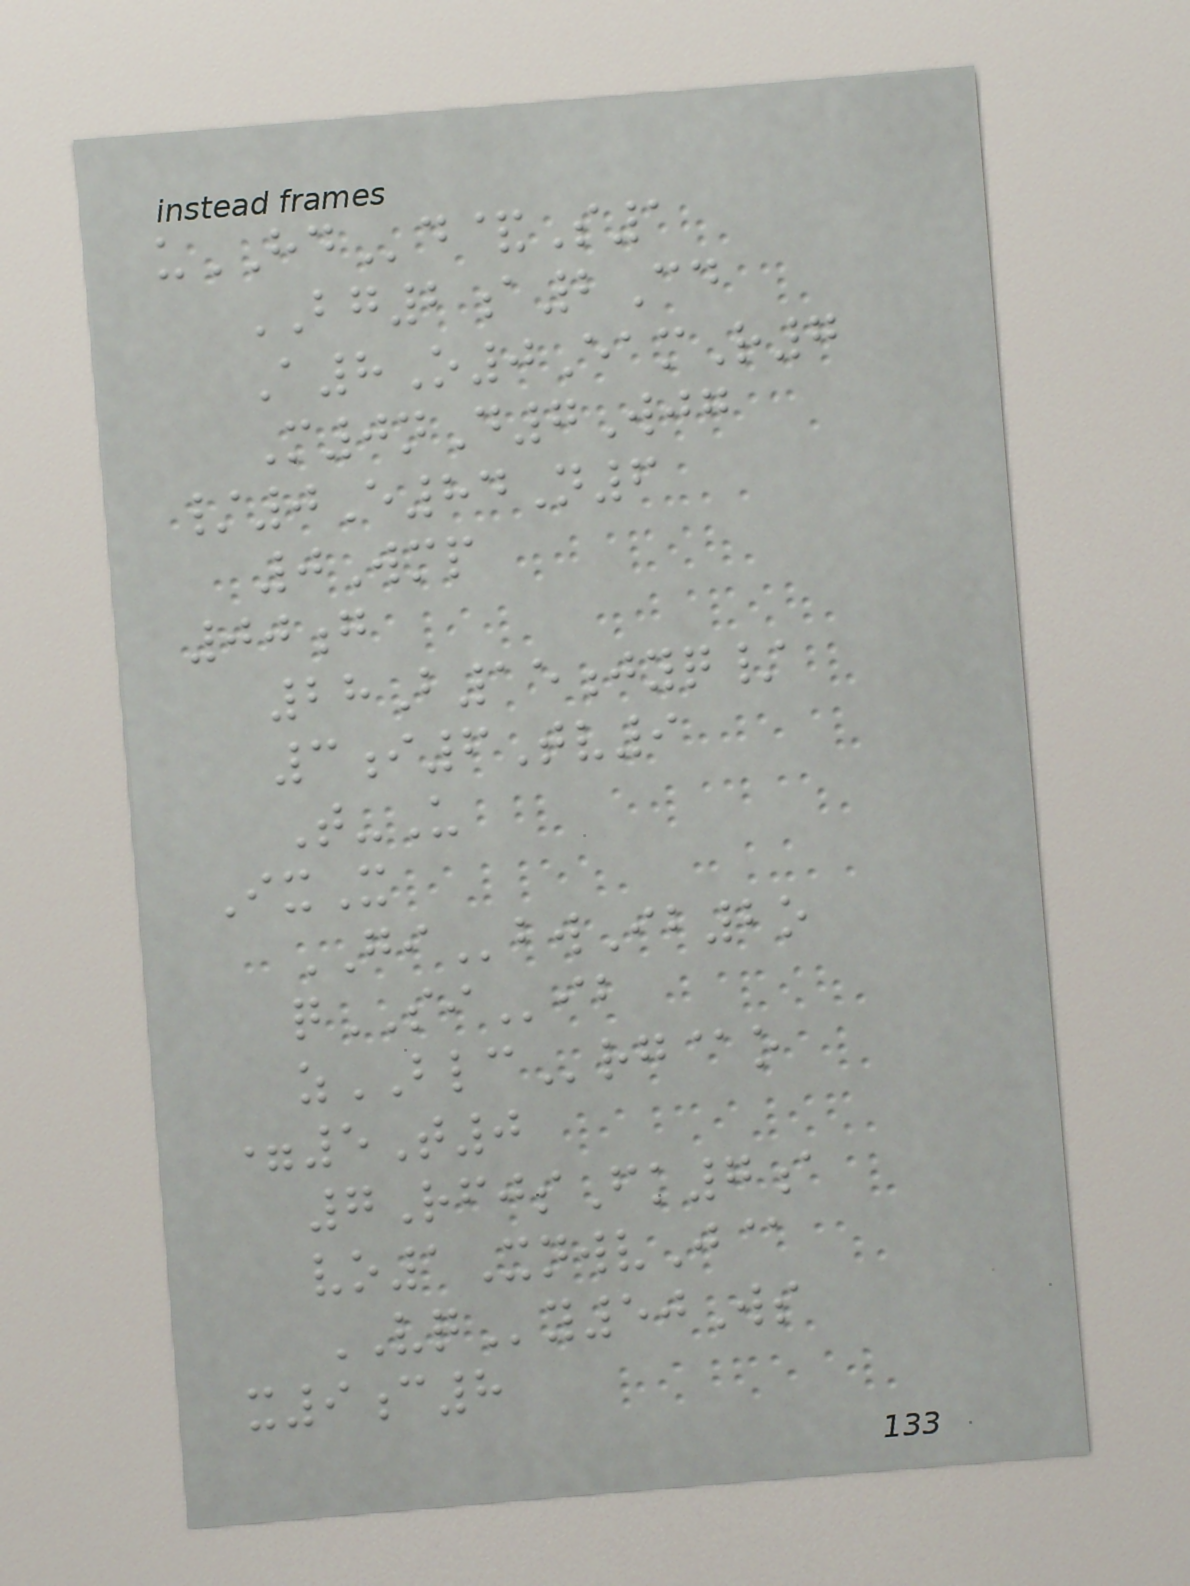uHDd&S1
BG2a2Cd
A8O0EamR7
M0nD7Wjg
/0E84N6
0Wmp
00g
28B15jyq/
3i6Tv9
T-U
IxX
GIbwIb2o
qSIib
zBLCrg@o
=5T0
7RfjsFk7a
vo1XnwvJ@
VQy50Ws
x9c8
